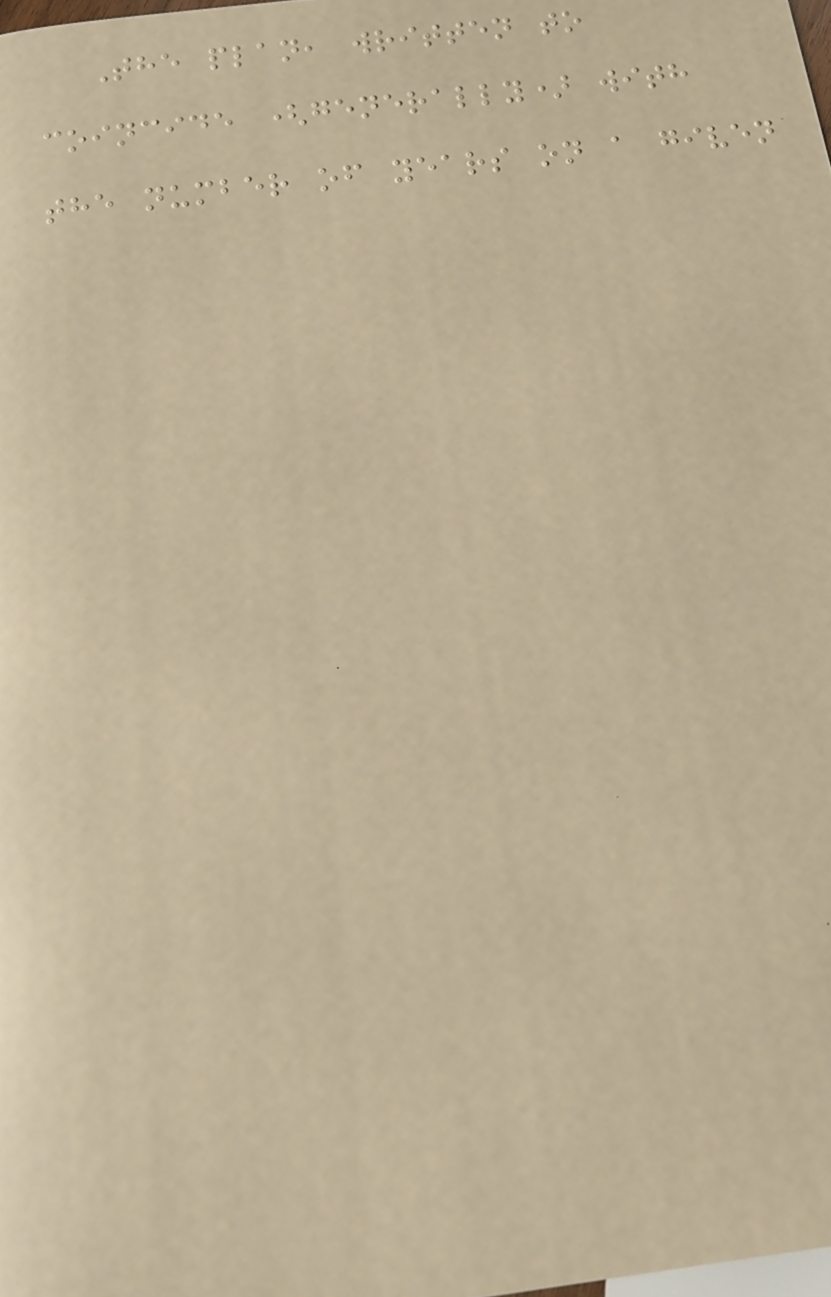The plan, written to
coincide (generally) with
the number of years on a given
